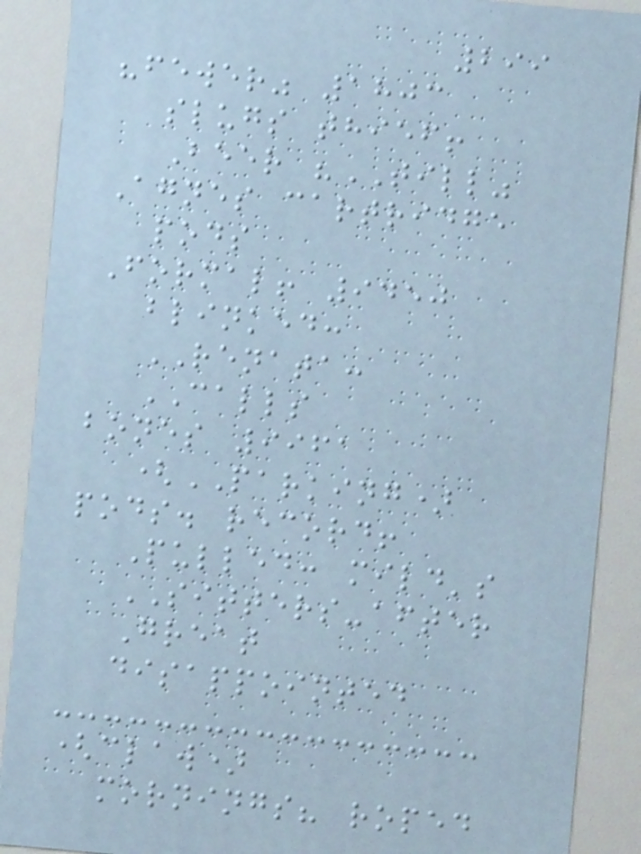299
"fewer" 1803
slugs thief!
Beer "TILL"
Agnes cartridge
pods
Formal! 9450
blinked:
RENATA:
CALLS
bones 9961
(PARKING)
pods. record!
Pulled: mild's
SITTERS-after
Great
disappointed
(claw)
mornings? roped
